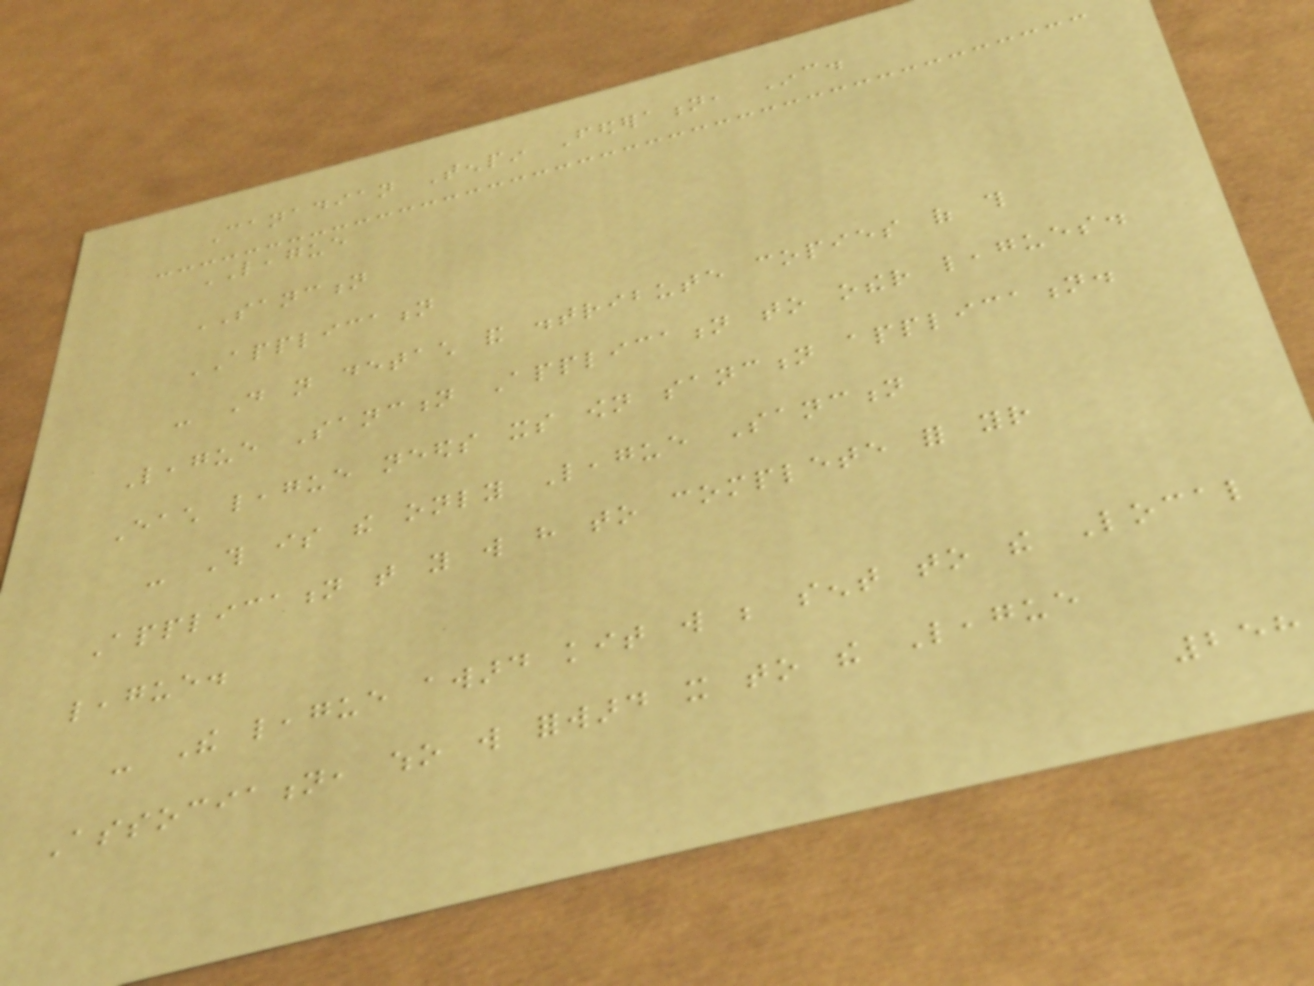Canadian Tenpin Federation, Inc.
LEAGUE
SANCTION
APPLICATION
- Do not detach and distribute copies of this
League Sanction Application to other leagues.
Each league needs its own sanction application.
- This is the only League Sanction
Application that you will have to complete for your
league.
- The league award kit will be sent to the Local
Association, who will forward it to the League
258
